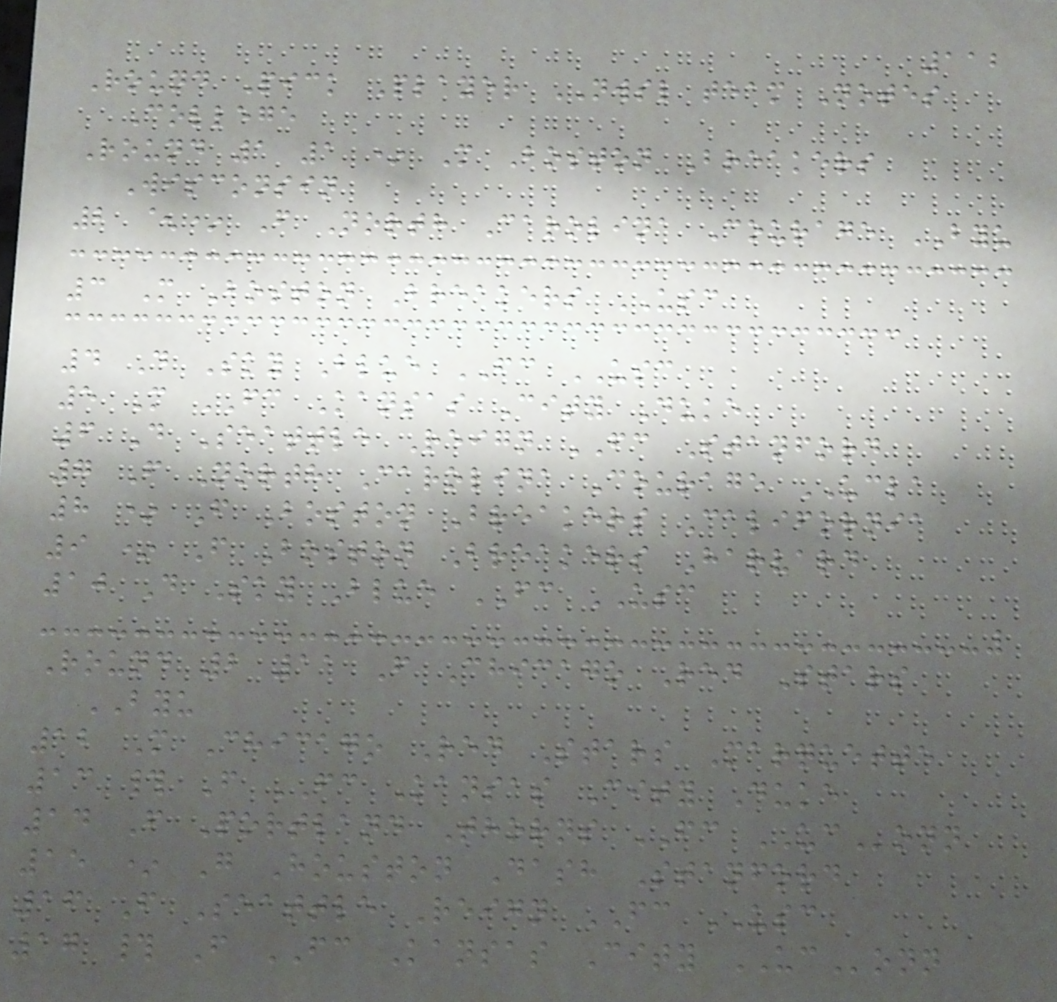112
Round Pick Player NWSL team Notes
College
Round 1 1 * M Boston Breakers
Wisconsin
2 ^* F North Carolina Courage BYU
3 M Boston Breakers USC
4 D Sky Blue FC USC
5 M FC Kansas City Duke
6 D Seattle Reign FC Stanford
7 F North Carolina Courage UCLA
8 * F Boston Breakers California
9 * F Boston Breakers Harvard
10 D Sky Blue FC USC
Round 2 11 F Chicago Red Stars
BYU
12 M Chicago Red Stars Marquette
13 # F FC Kansas City Duke
14 F Portland Thorns FC UConn
15 * G Houston Dash Stanford
16 F Seattle Reign FC USC
17 # F FC Kansas City UConn
